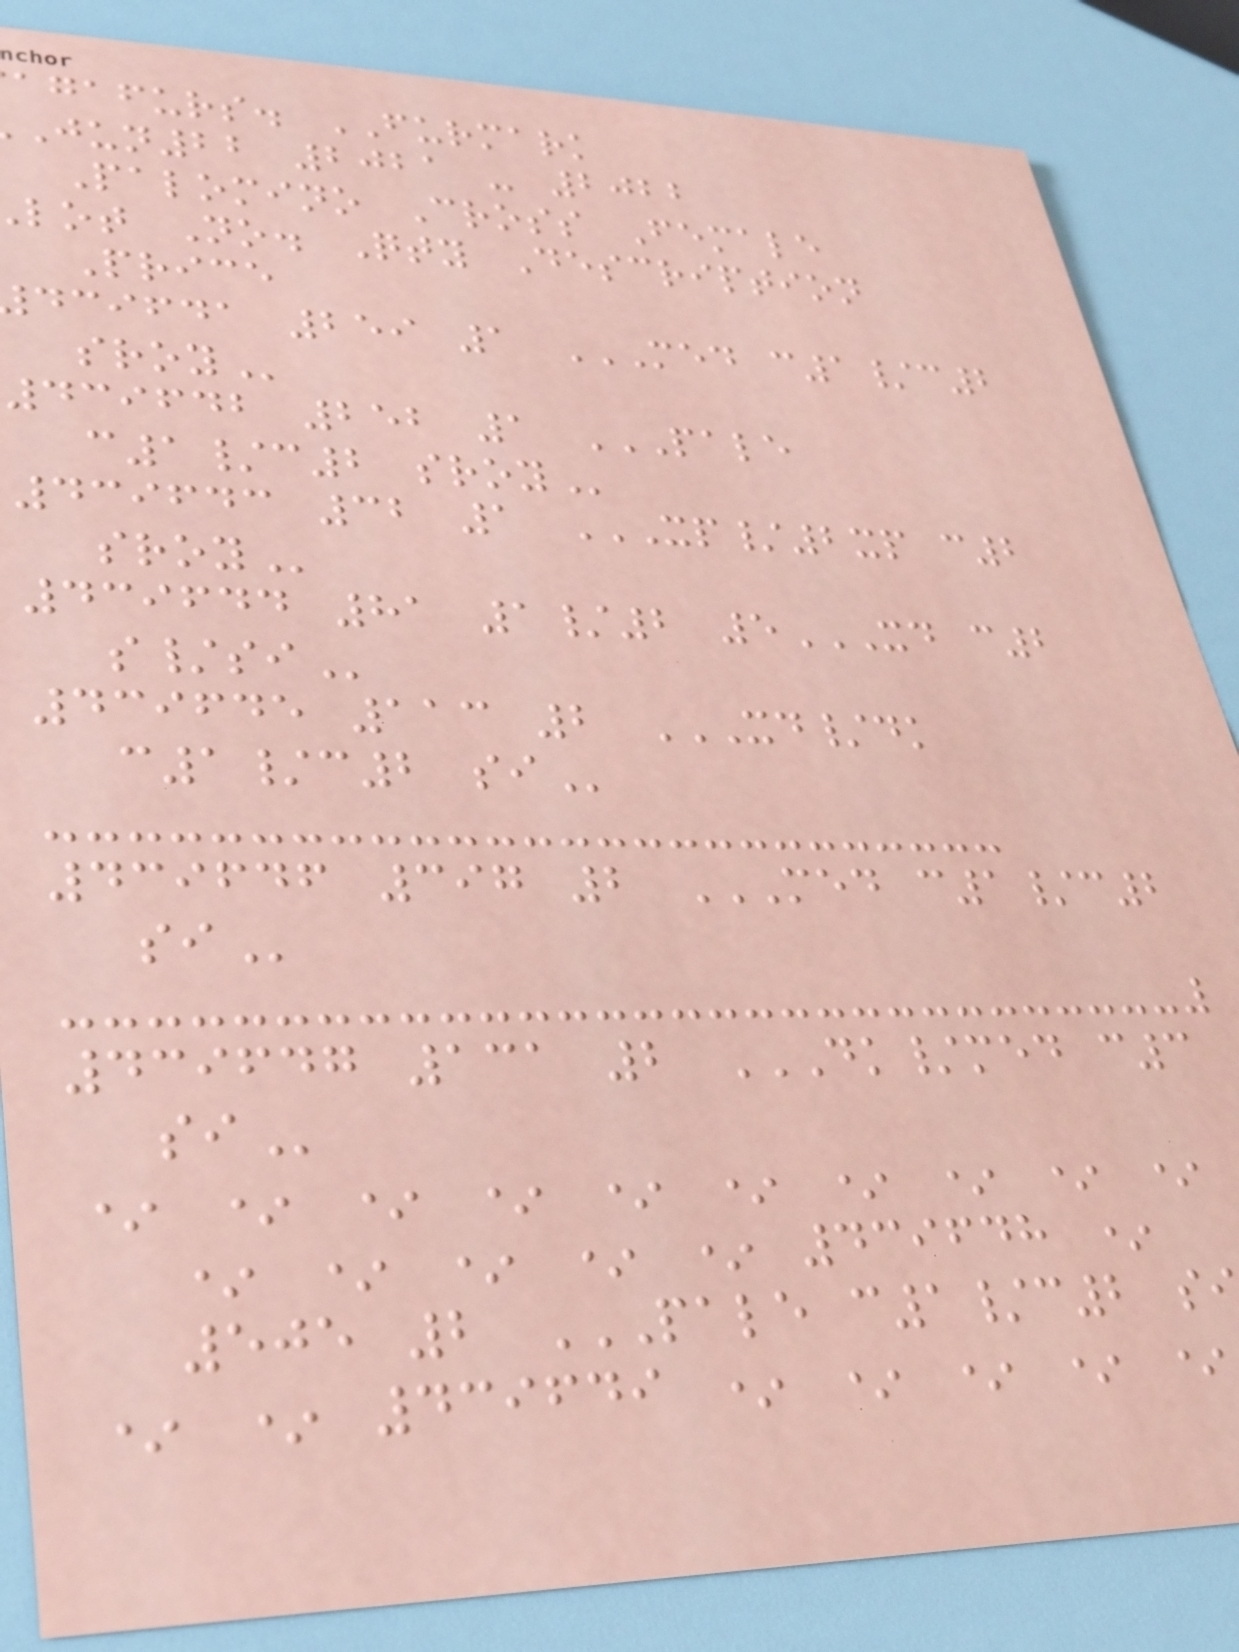agafurs. FURMARK
jun22 2021 - 2022
Palomino Cross Female
lot No. Qty Description
Price
439642 252 1 PALE
c1/c2
439643 32 1 XP/2XP C2
439644 81 1/2 5XD C2
439645 113 2 XD/DK
c1/c2
439646 397 2 MED C1/C2
439647 131 2 DK/MED C3
* * * * * * * * * *
* * * * * 439648 *
* * 439649 * * * * *
